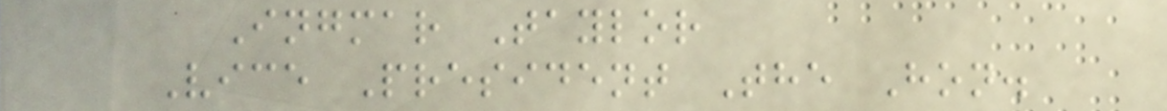Ingmar Taylor
Vice President The Hon.
